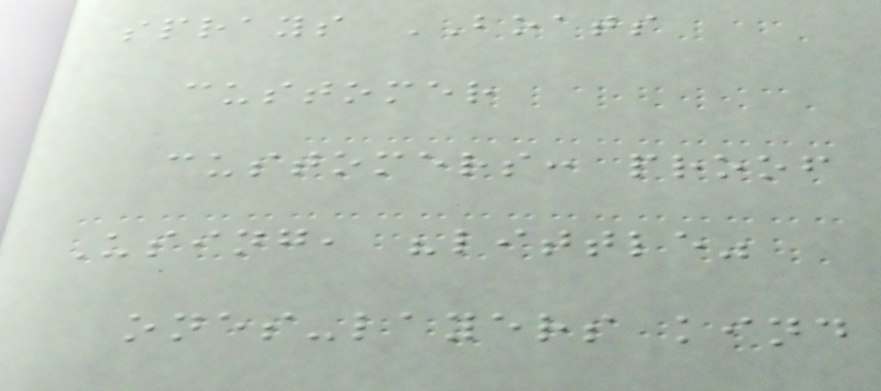sprays BOATS
customer
customers: proof
Using, "little"
ones-layers kind
